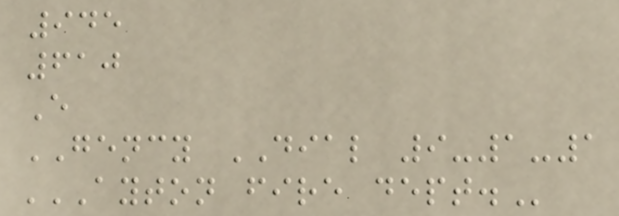945
610
E
GENCY DIAL 9-1-1
AYTON FIRE DEPT.
